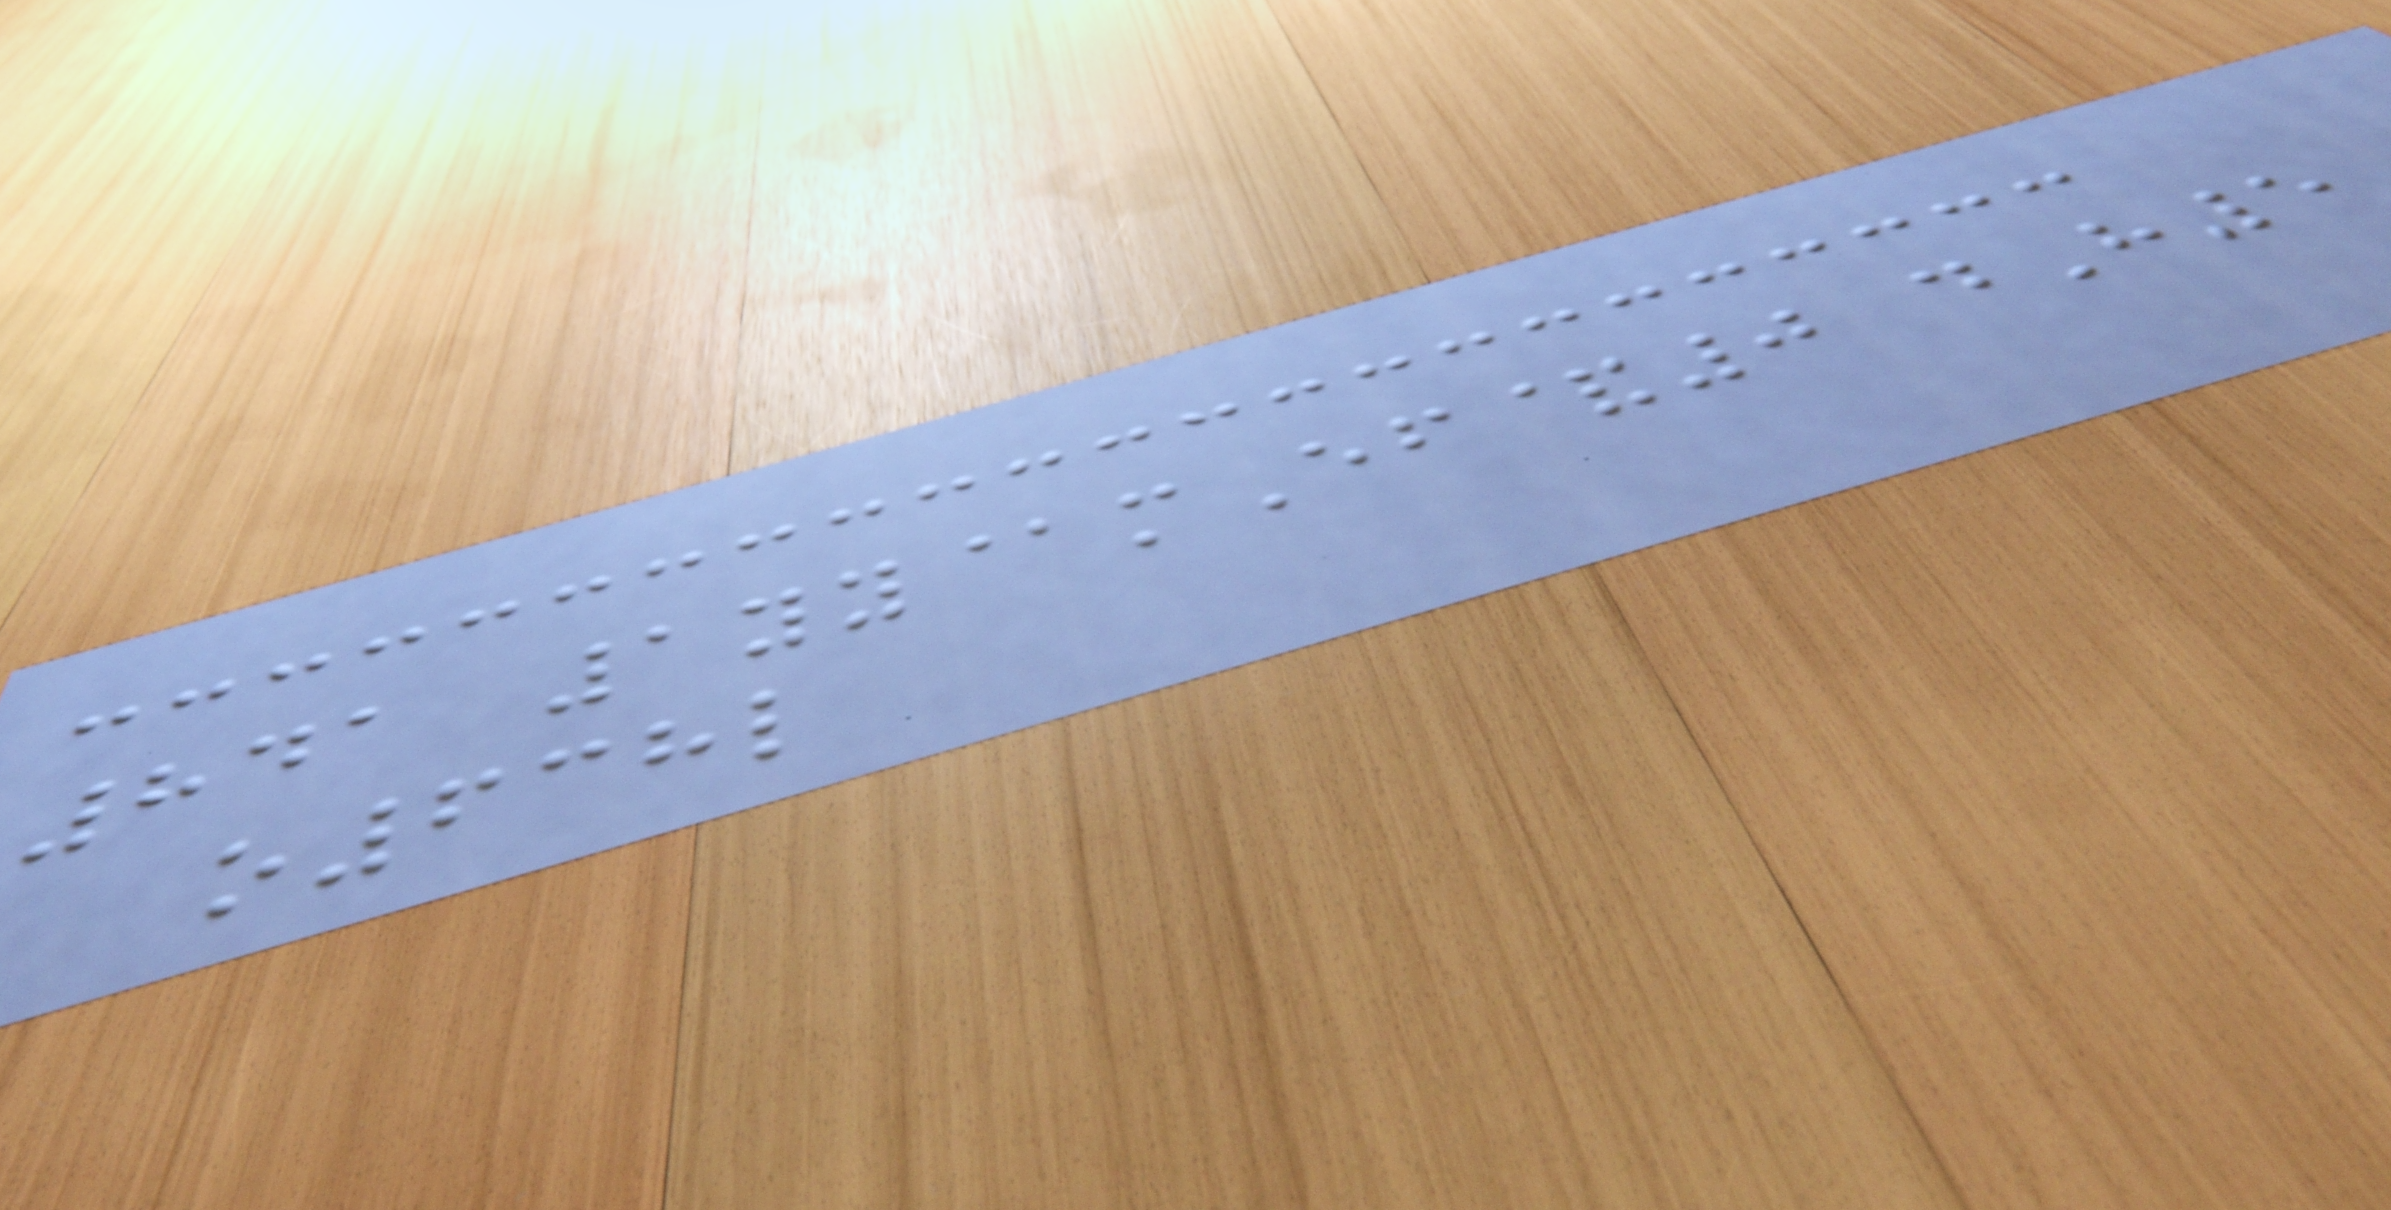841 1yy@mEf&0 dH5
o638l
